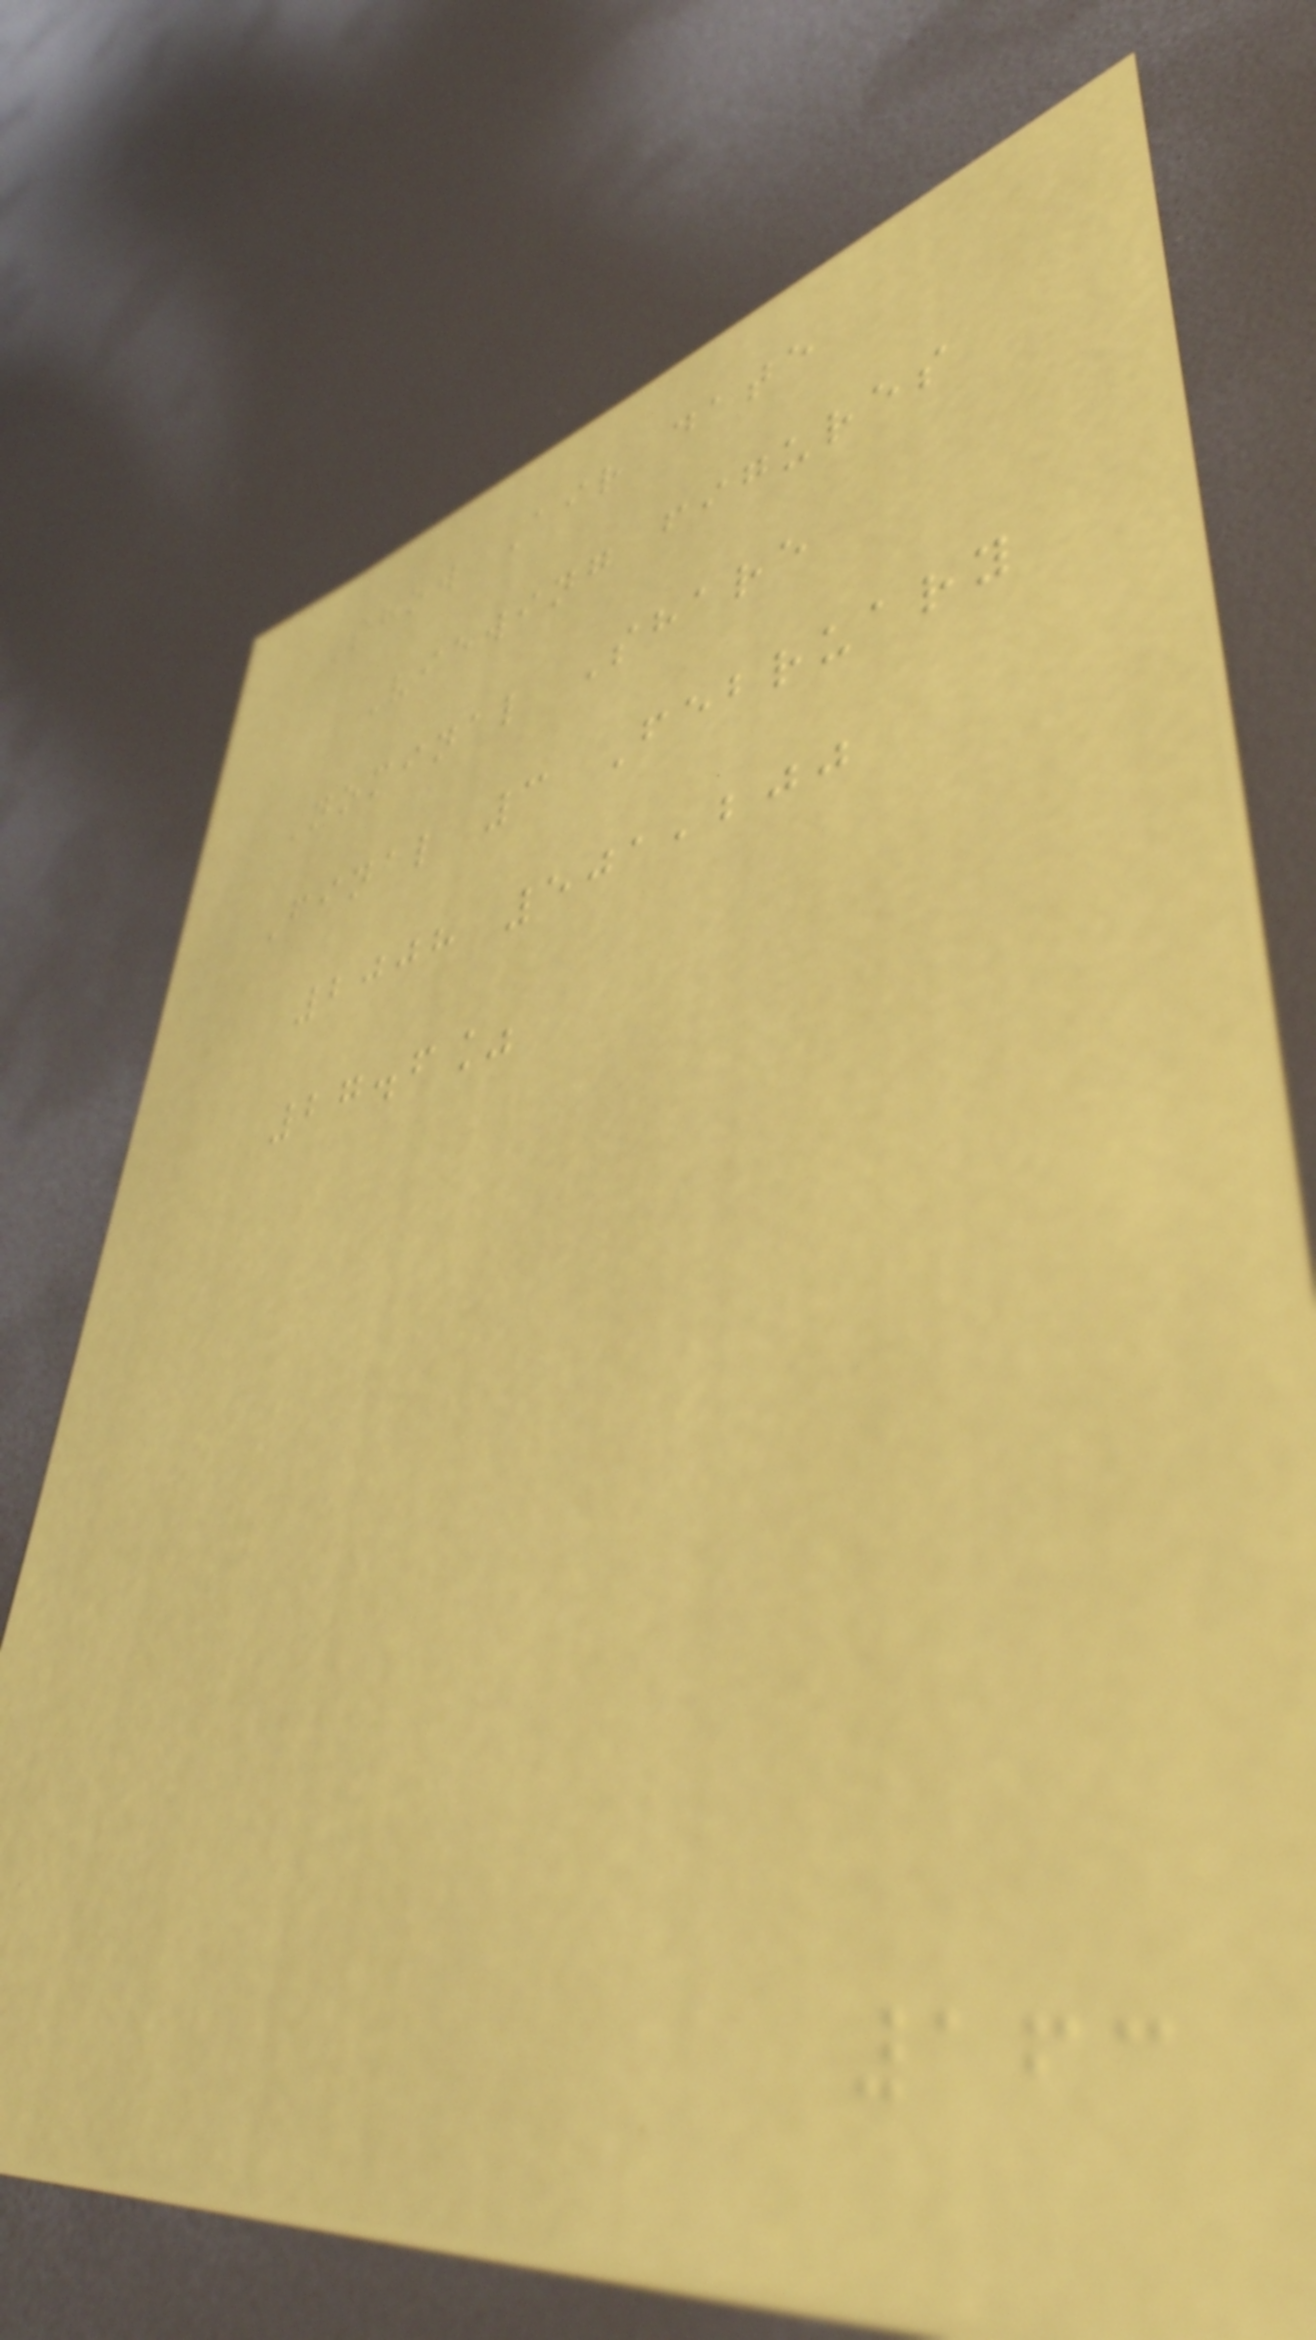Show Air date
Viewing figures
Nominal Share
Final 3 February
2008 501,200
27.6%
163
